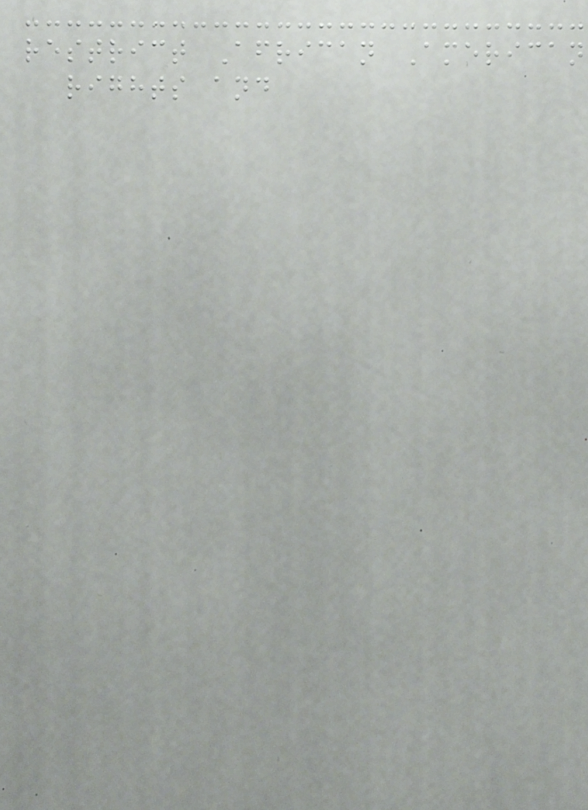restrict African American
rights and
